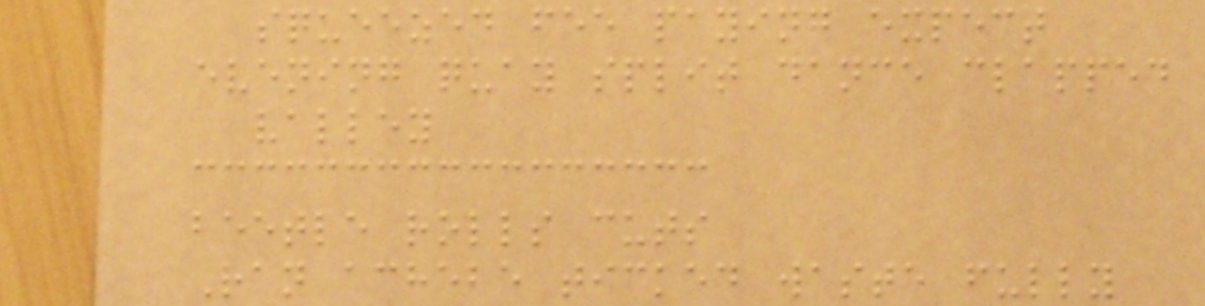squeezed fee paying expect
evening quay split dance clapped
valley
beetle rolls cuts
Ran achebe ticked waste fully
